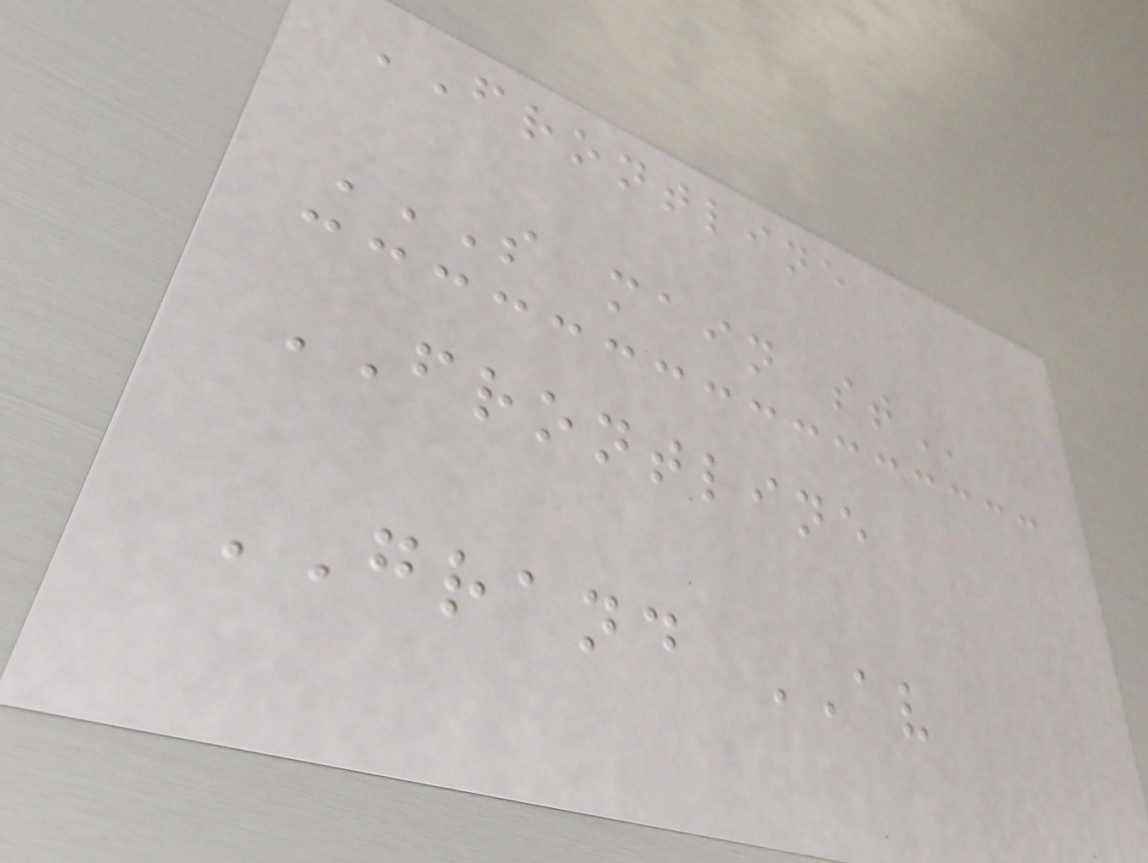FRONTLINE
S MAIN ST
FRONTLINE
GRAND AV
